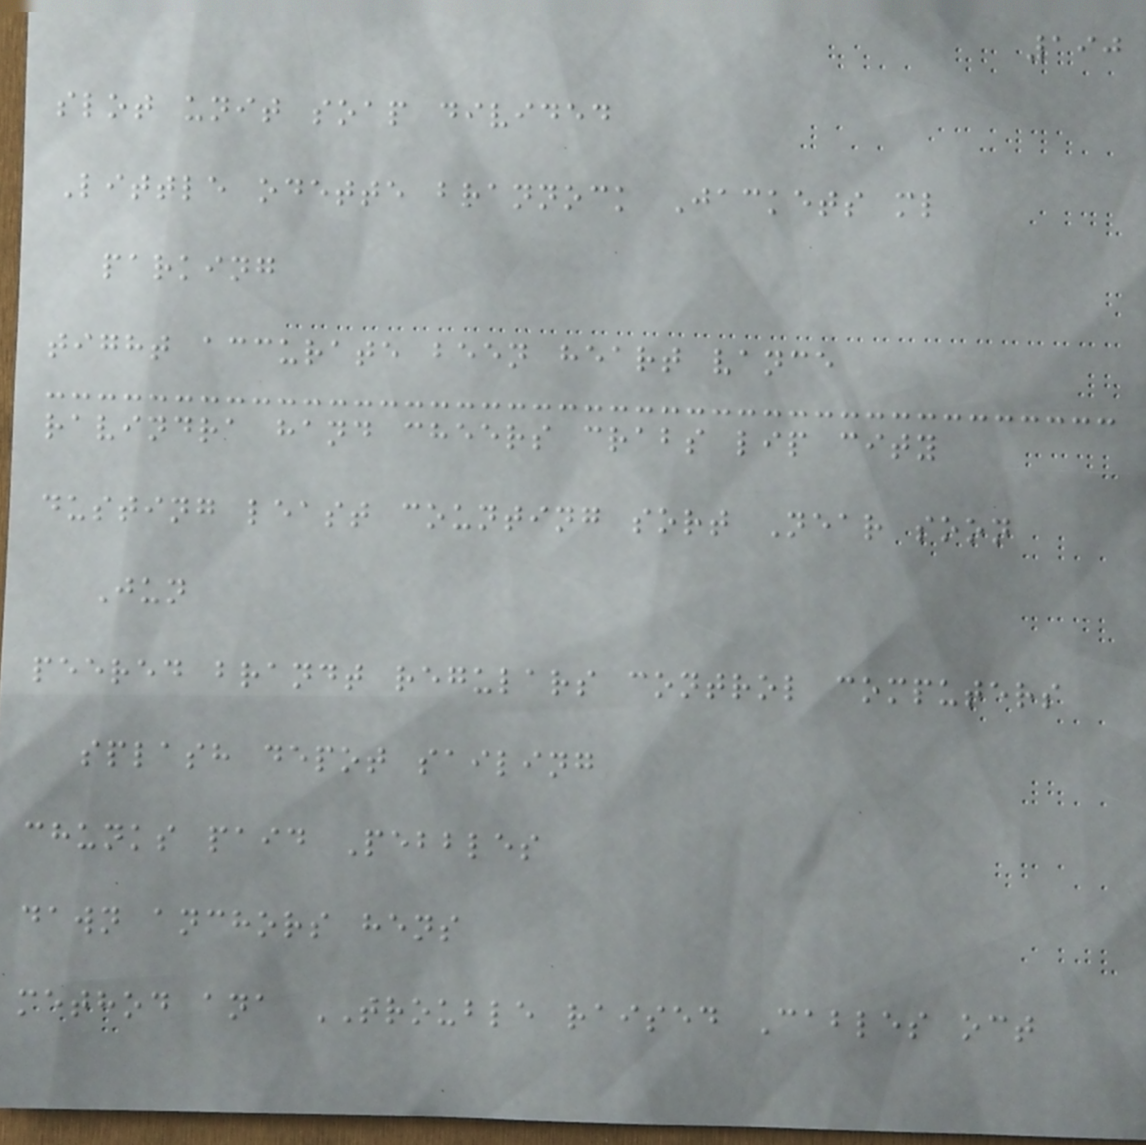190
slot unit soap divided
Little odette brannock Jackets ml
parking
tight accurate been heart vance
ravindra hand cheers crabs lip city
dusting least counting sort Near soon
Jun
peered brandt regulars control computers
splash depot sailing
chunks paid Pebbles
dawn anchors hens
method ana TROUBLE raised Cables oct
